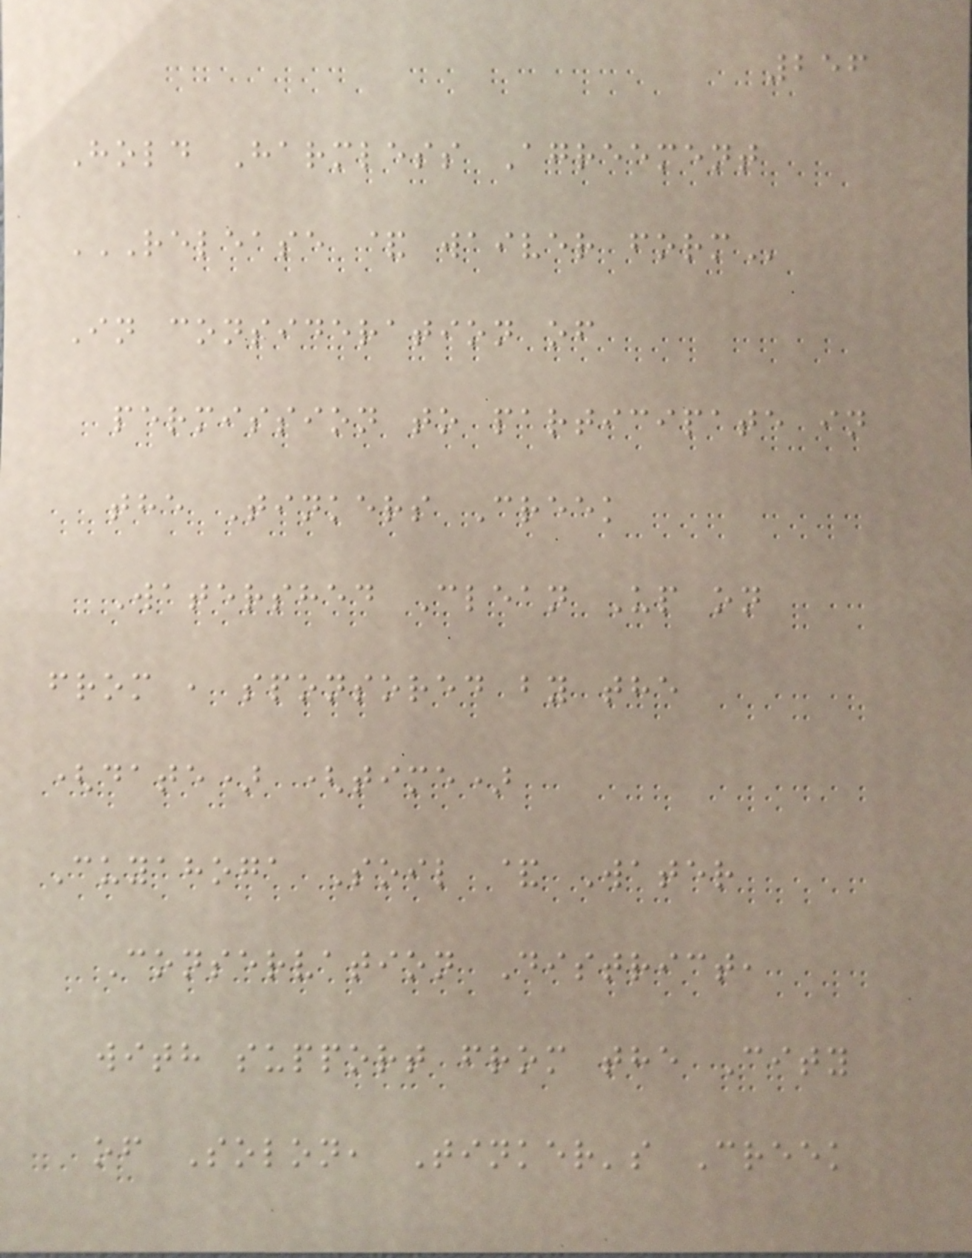256
Hold Harmless Agreement
RELEASE & WAIVER FORM
In consideration of
permission to participate in
the Tinkers Creek
Watershed Clean Up on
from , sponsored by the
(date) (time)
Cuyahoga Soil & Water
Conservation District,
with support from the City
of Solon, Tinker's Creek
